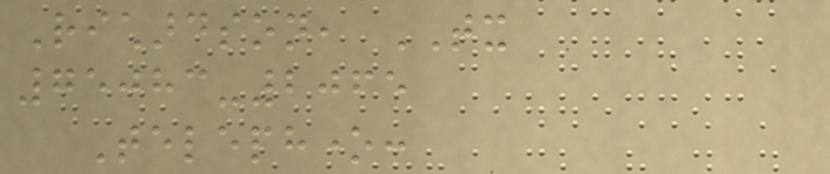Richardson, TX
75083-2065
Telephone:
